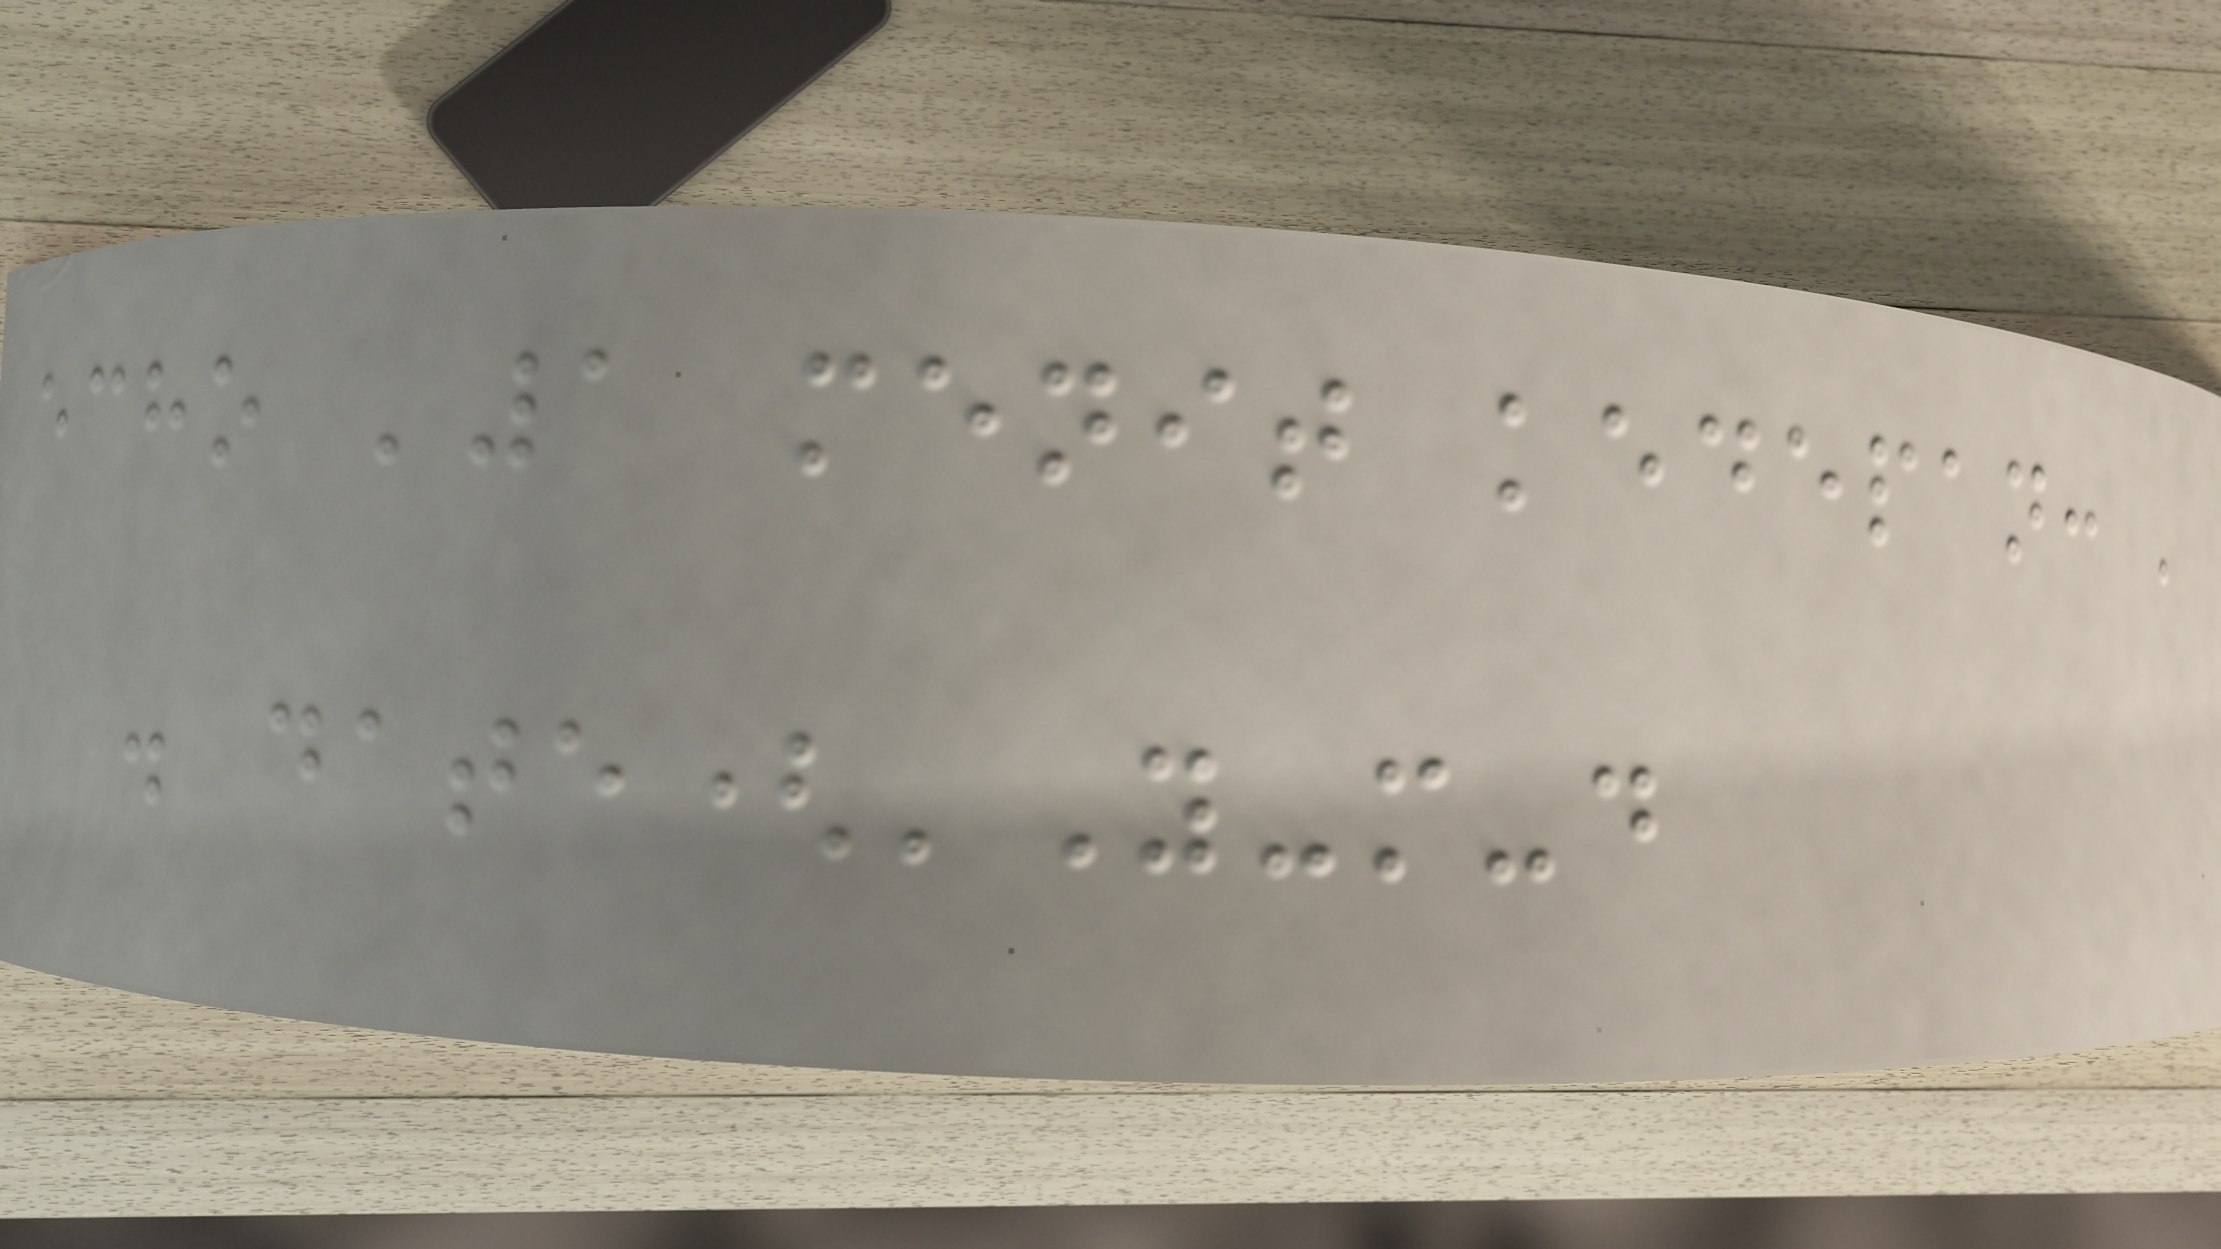echo '1 menit kedepan: '
. date('Y-m-d
